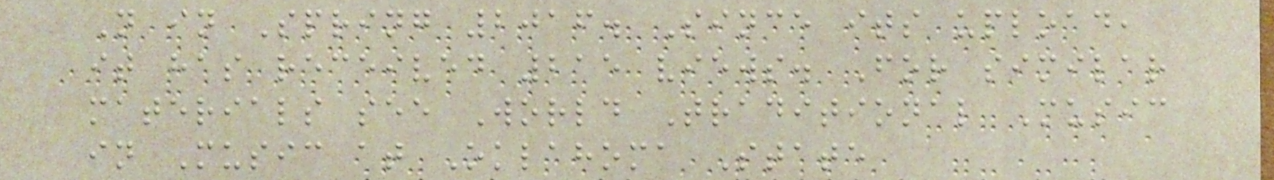N in Spring 2016. Since its upload,
it has received 215 views. For similar
materials see World Traditional Music
in Music at Oklahoma State
